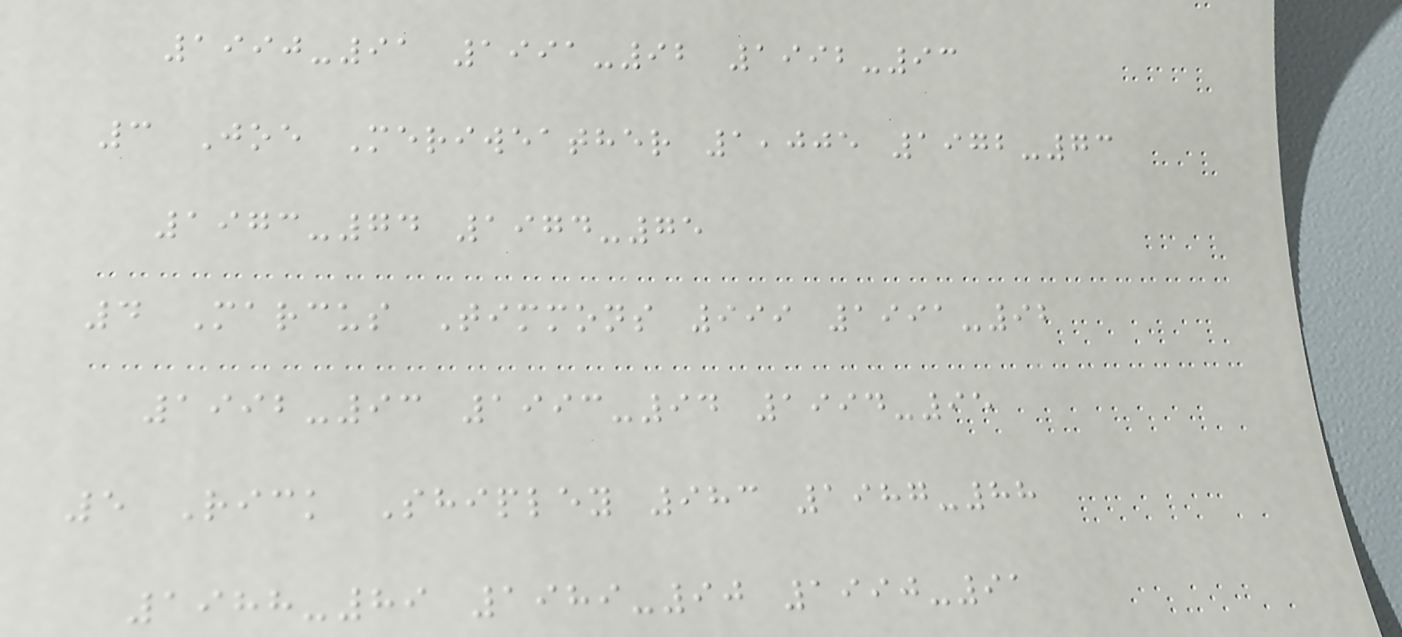1990-91 1991-92 1992-93
3 Joe Meriweather 1,005 1972-73
1973-74 1974-75
4 Marcus Timmons 999 1991-92
1992-93 1993-94 1994-95
5 Rick Shipley 983 1987-88
1988-89 1989-90 1990-91
